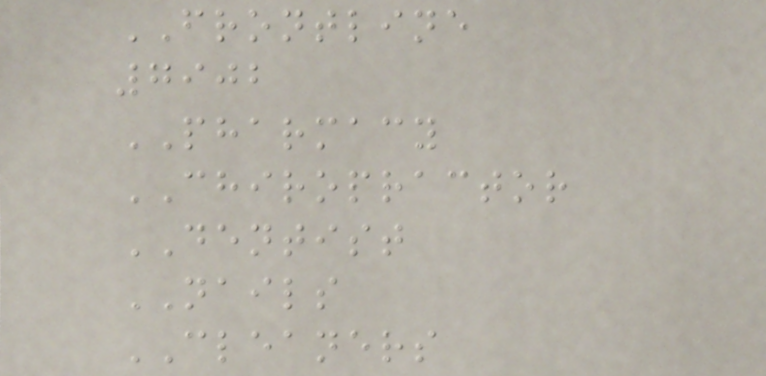FRONTLINE
7902
PHARMACY
CHIROPRACTOR
DENTIST
NAILS
CLEANERS
